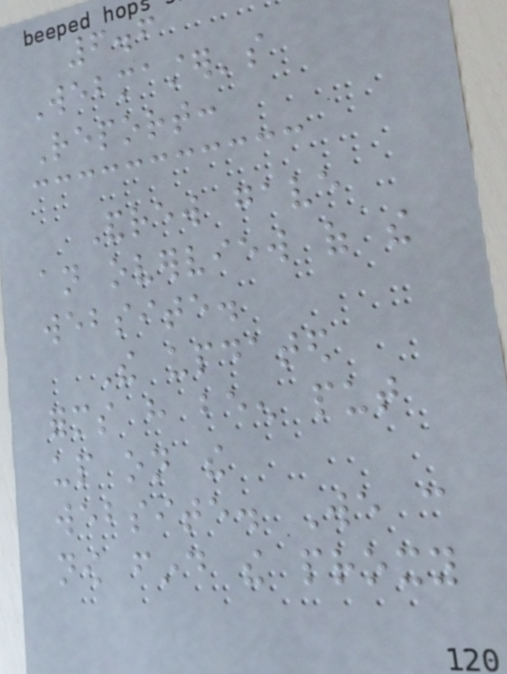6.6
Webmaster's
Report:
Andrew gave
an overview of the
website.
The updated
forms have been put
up on the
website. We can
now find the proxy
